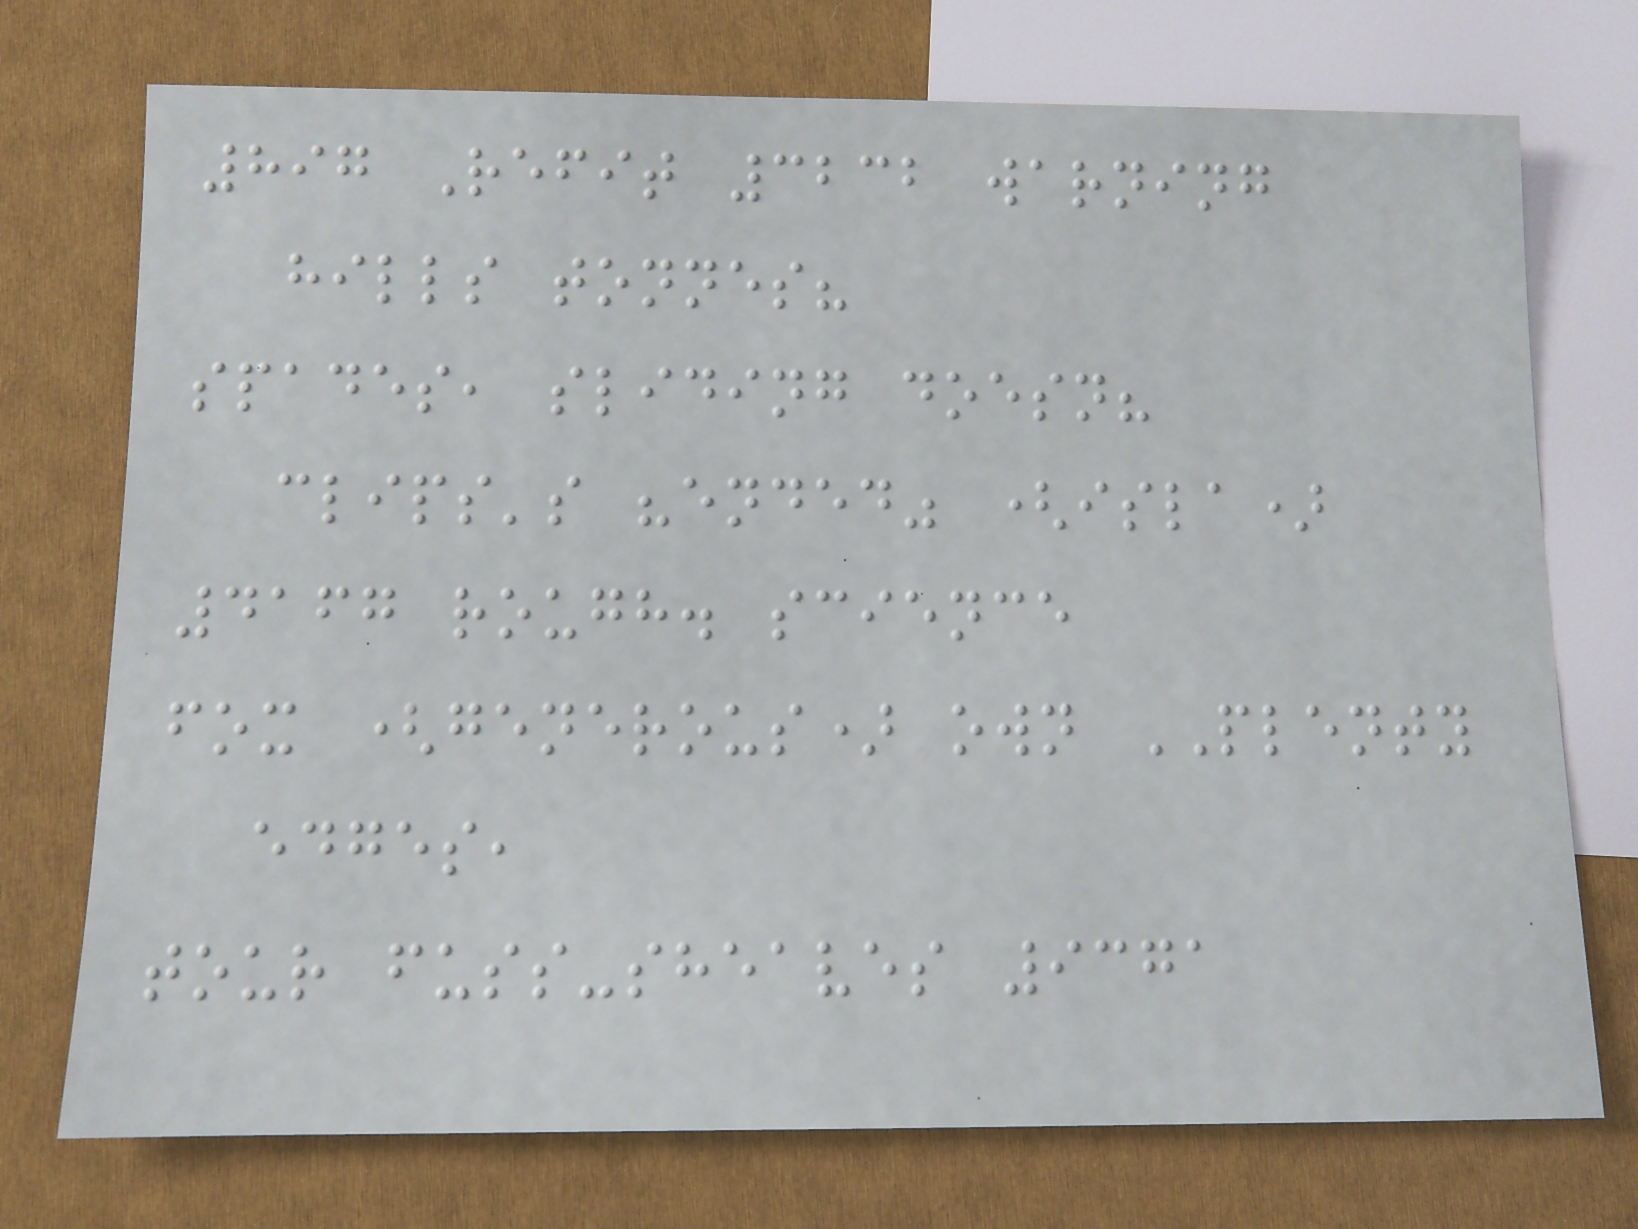897 Refit 3232 warning
hills tonnes?
spades, sliding doesn?
clips's "ended" (isla)
4167 rough. science
fox (generous) own PLENTY
edges,
tour fuss-sheaves 9371
